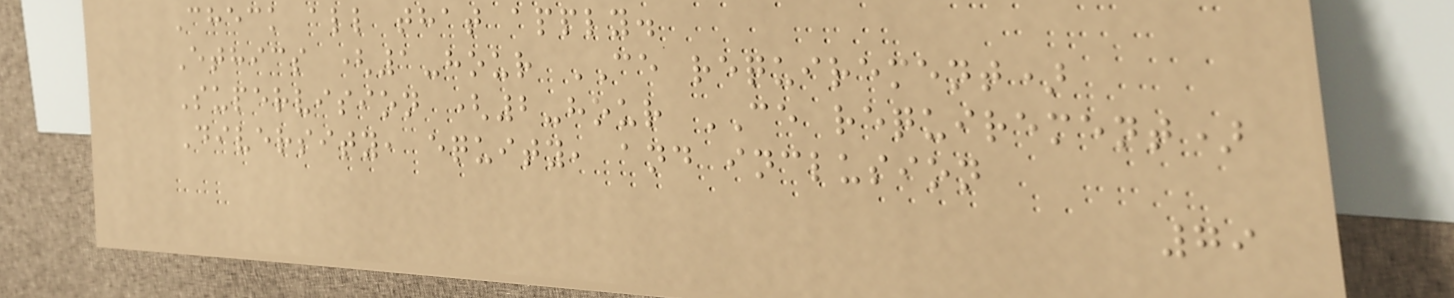Check all that apply.
Ethics (1-hour CE requirement)
Supervision (2-hour CE requirement)
Diversity, equity, and inclusion
79
